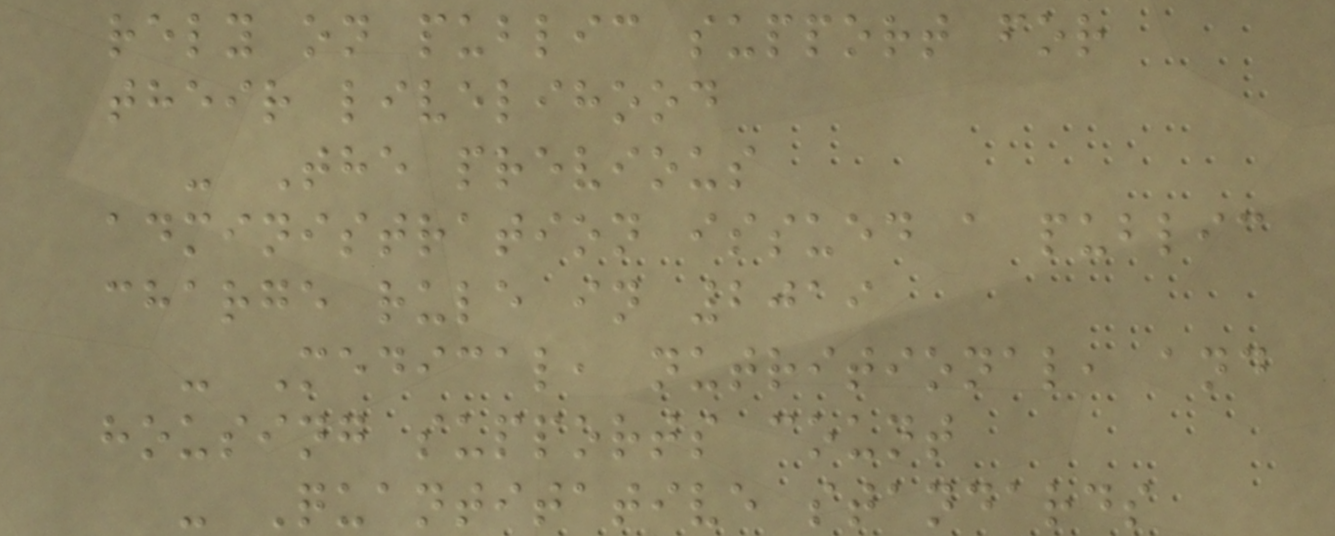rely on public support for
their livelihood
- The previous
administration issued a public
charge rule in 2019
- Medical, nutritional, and
housing supports count
- Quantitative standards
